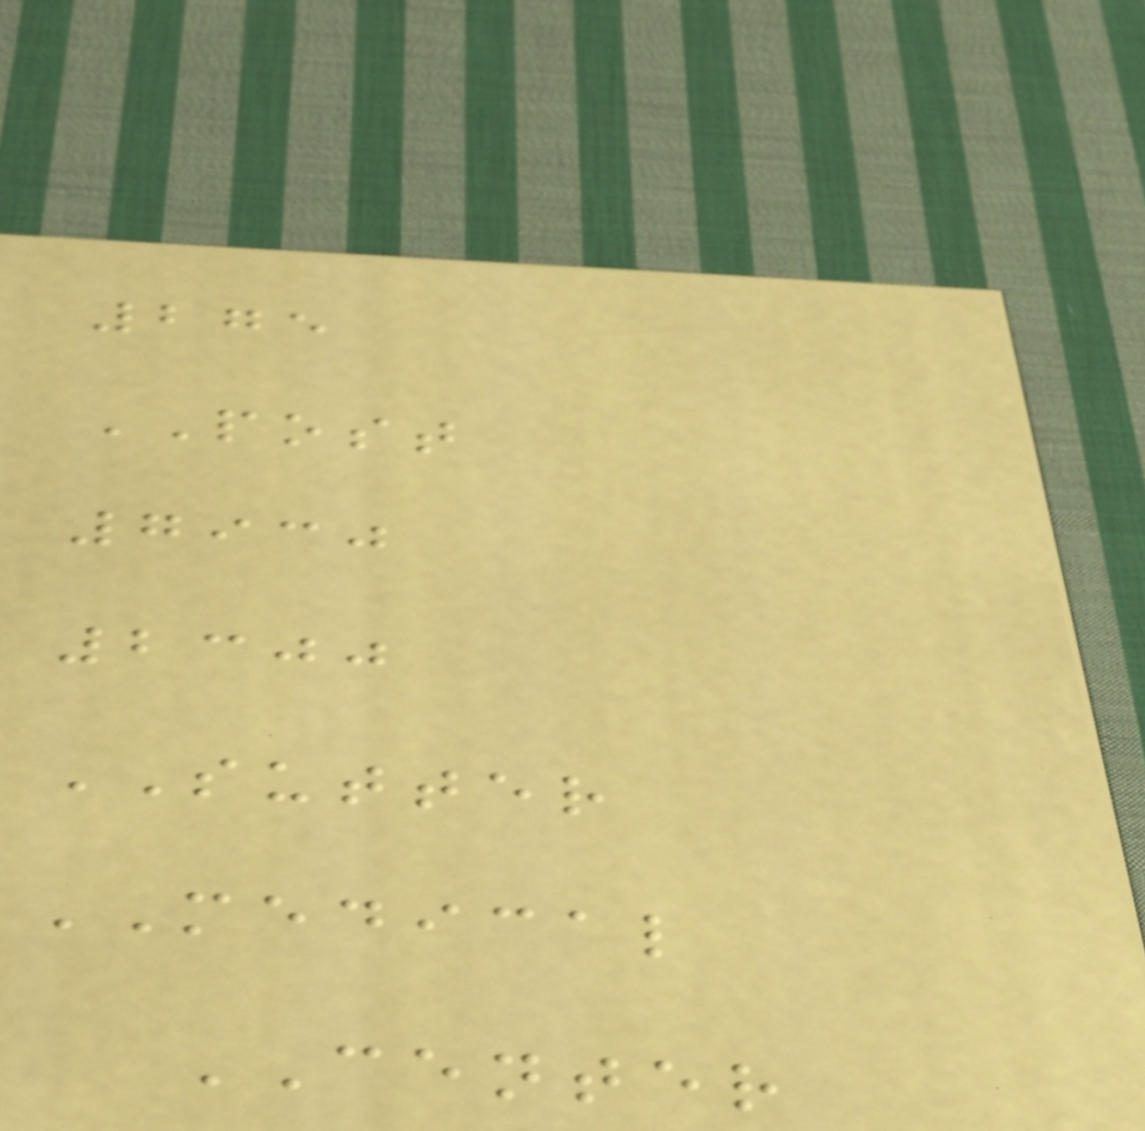275
POST
7930
2300
SUTTER
MEDICAL
CENTER
